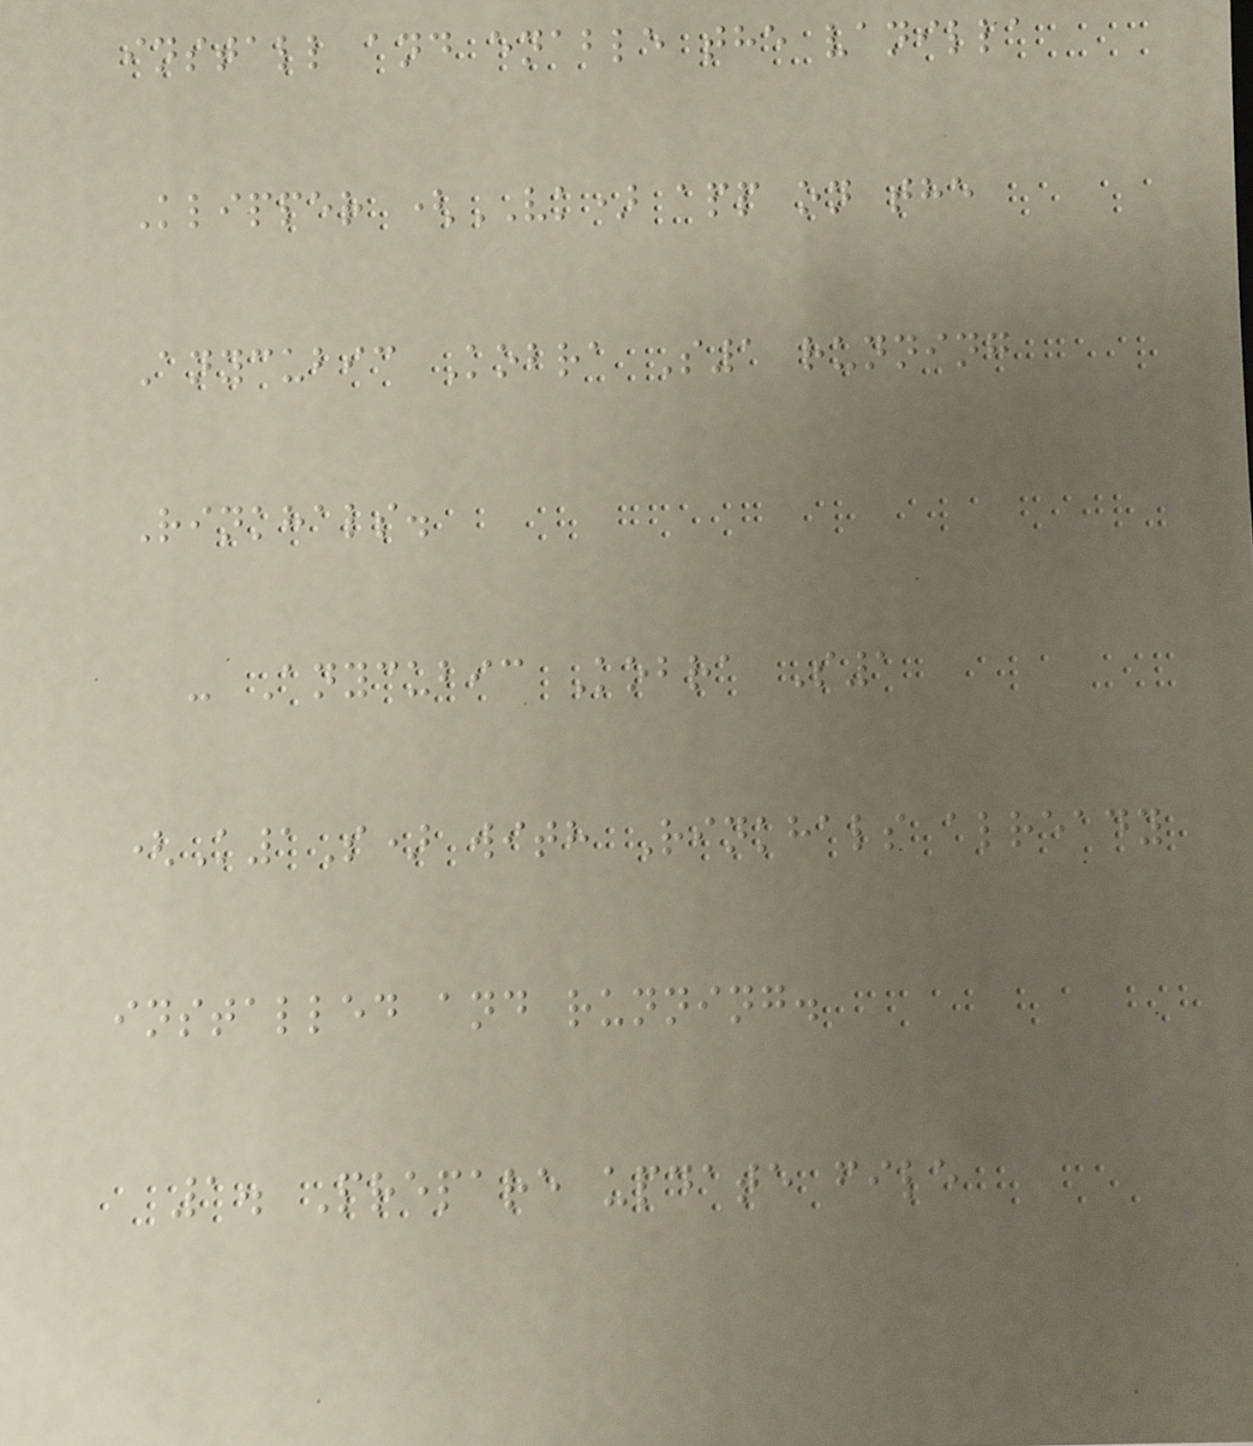install and enable the vanilla
Klipper (VK) app on the
Anycubic Kobra S1 running
Rinkhals.
- Anycubic Kobra S1
(K1S) with Rinkhals already
installed and running.
1. Prepare update file
